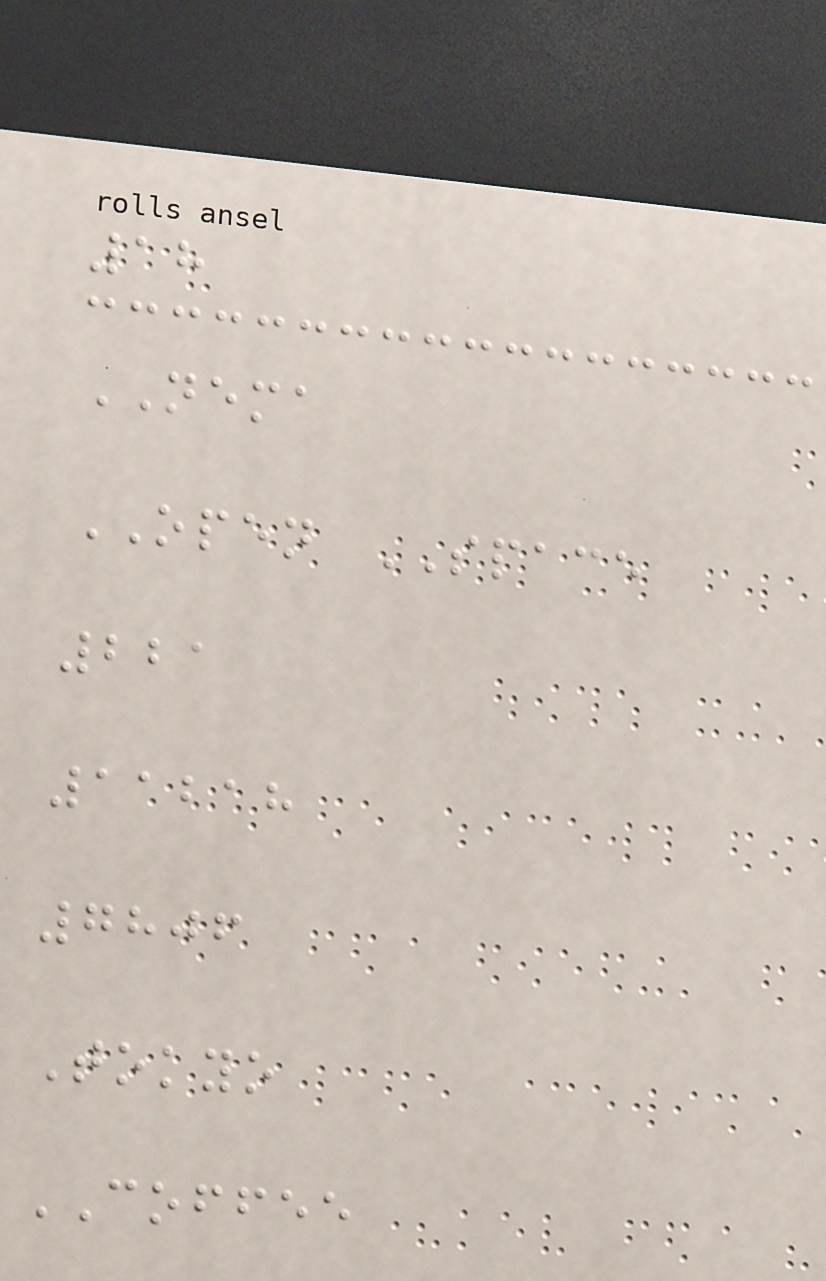18
NEMA
OPEN SPACE
221
11218
7806
Tokyo
COFFEE
